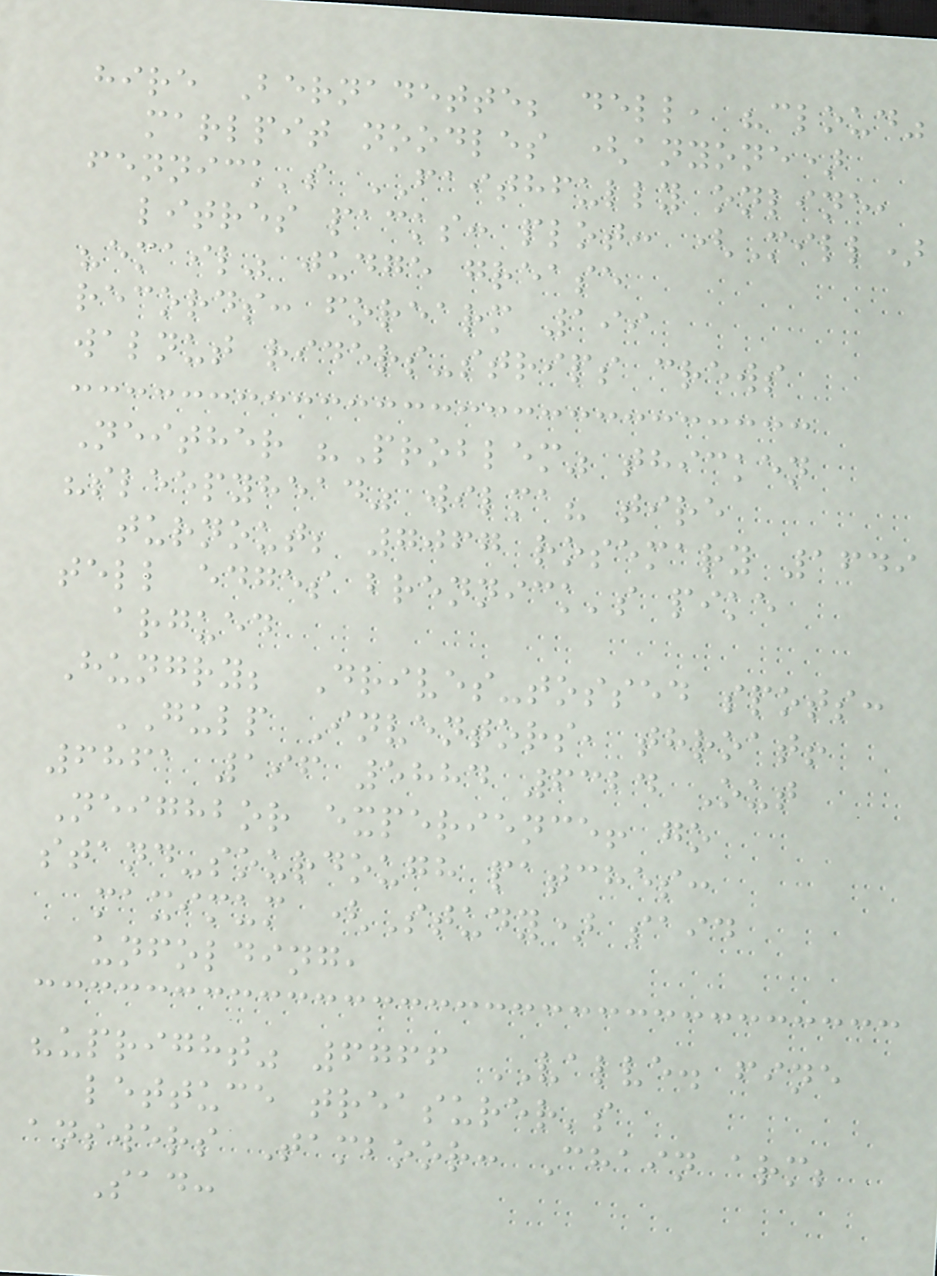hire Bernadette; dell, "cloud"
marlpit noodles (anyone)
fennick's FAITHFULLY online,
litres packs: plot: (Mill)
"email" judge grease
records: forearm 199
walnut riders-strips crews
Neither "Problem" thicken
"sleepyhead" wilma? tire
turnout; 7067 rosemary 1649
tell edges brennick's pike
argued
Hungry; Drives-tossed spots:
GULP Inventors, throat!
6861 196 5884 6324 Out
Neighbor experience! go
stand-sourdough patches:
maximum (Study) said
unfolding,
"upright" 6766 VALVE. fine
lettuce treasurer's
answers Tamboor: Chain arm;
Sad:
